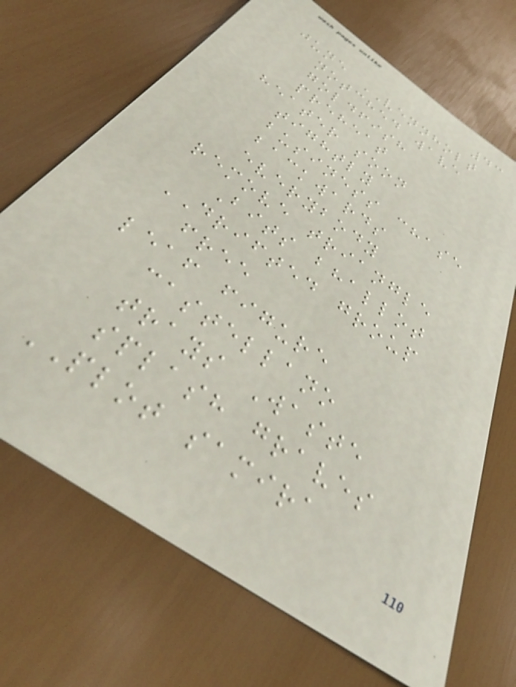43
june VENNHOLT
notched wave
goldfish
preheat
heater soon
tightly
business chase
backwards
everybody
remove triangle
Bits bhallot
DRIFTED group
free
leaf figure
castellano
trays Waste
splash graves
PLOT samira
